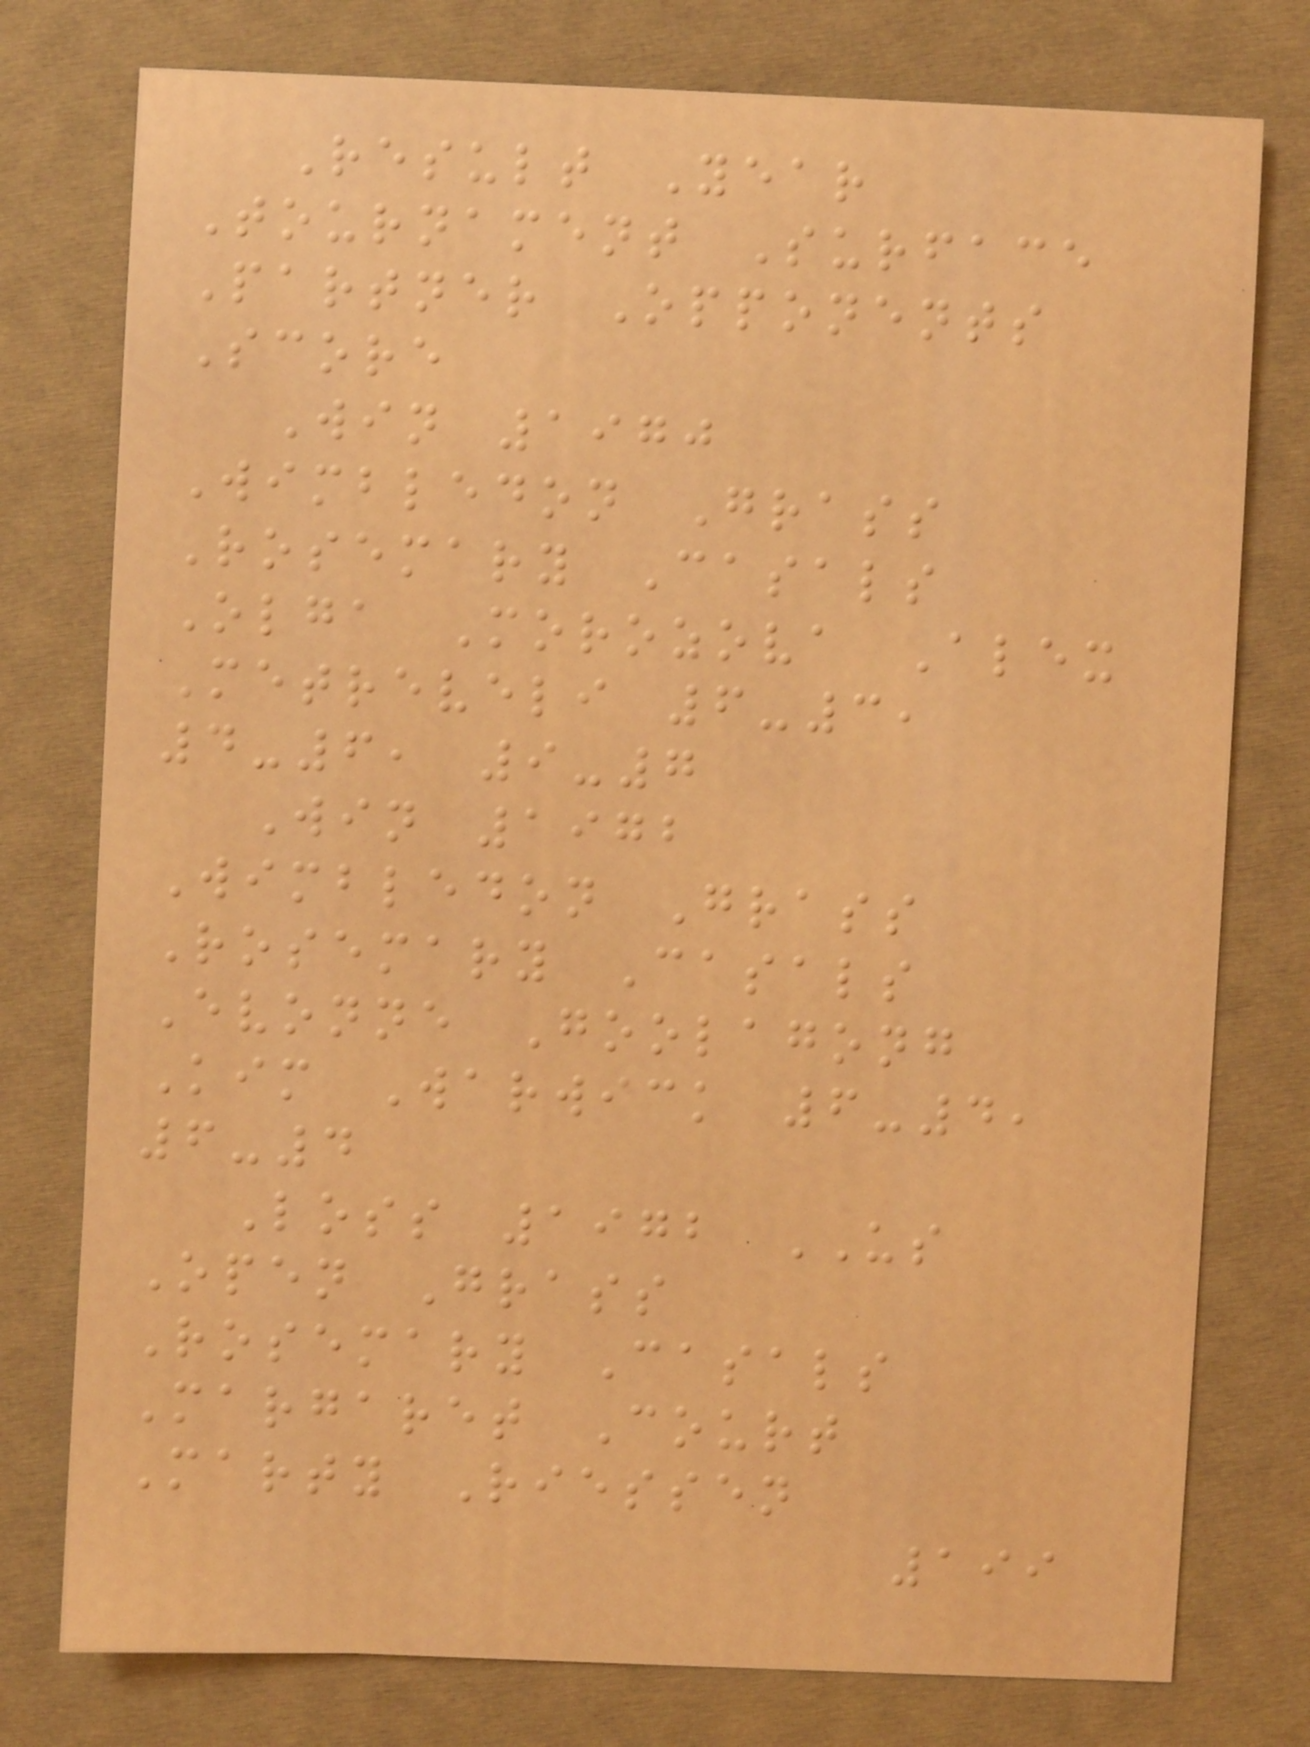Result Year
Tournament Surface
Partner Opponents
Score
Win 1970
Wimbledon Grass
Rosemary Casals
Olga Morozova Alex
Metreveli 6-3,
4-6, 9-7
Win 1972
Wimbledon Grass
Rosemary Casals
Evonne Goolagong
Kim Warwick 6-4,
6-4
Loss 1972 US
Open Grass
Rosemary Casals
Margaret Court
Marty Riessen
199
